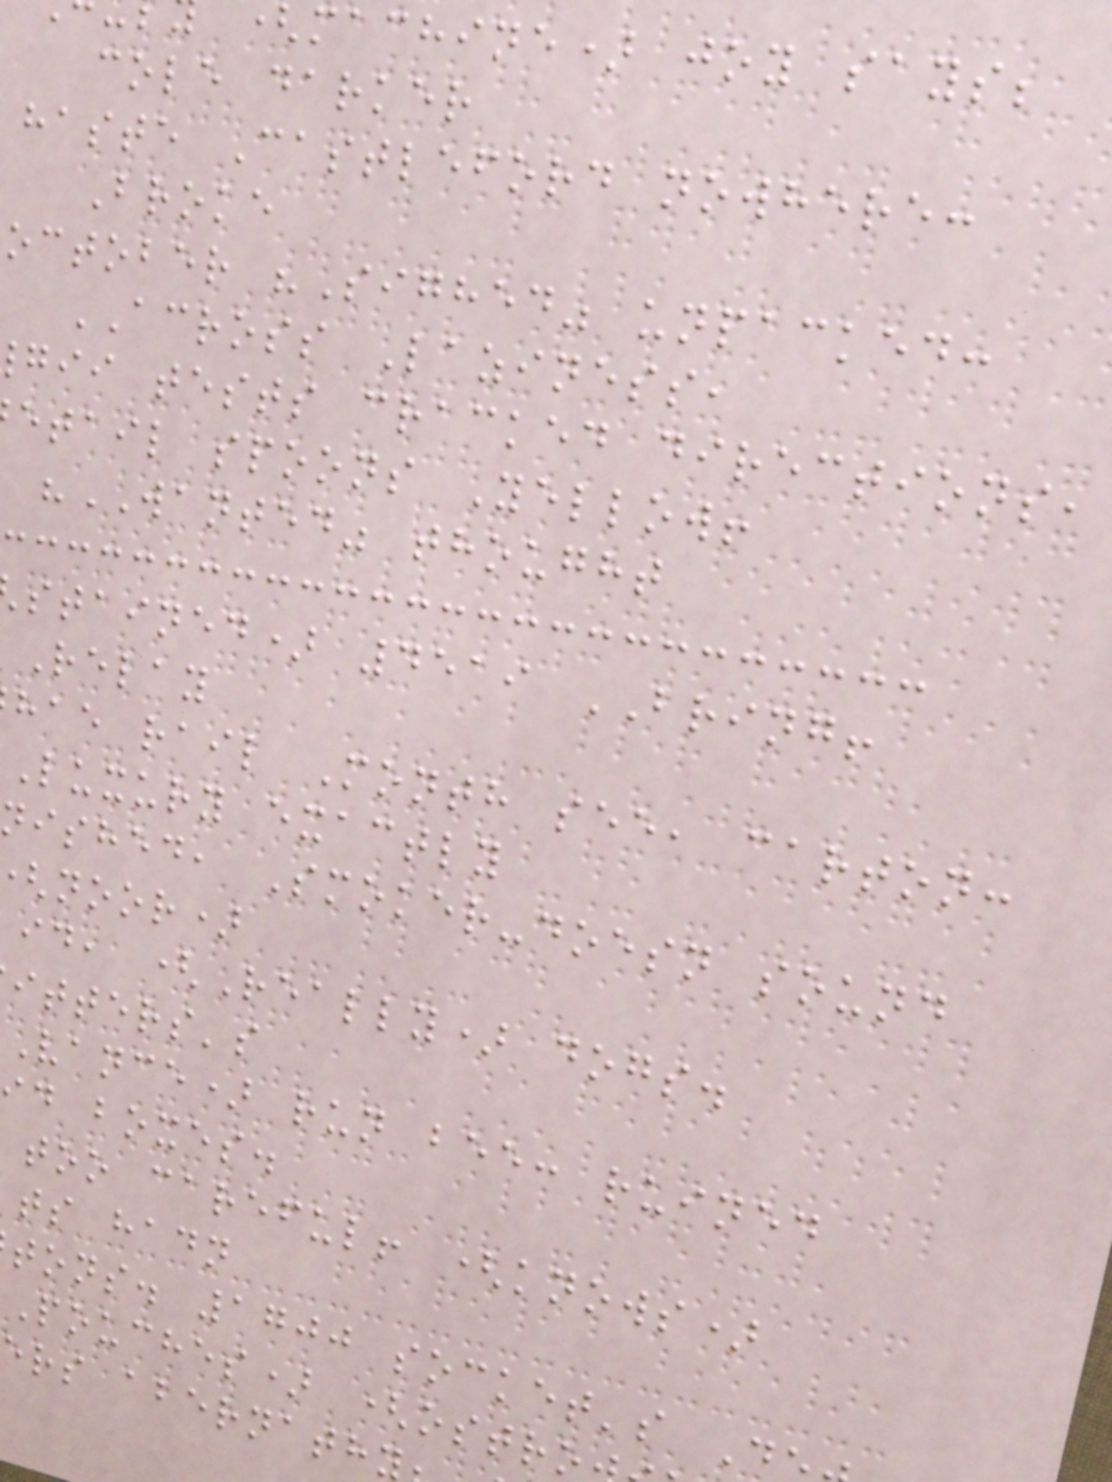machine) joy says;
cole darker
haste Castleford nowhere:
Broke
october "Sighed" unpacked:
ACROSS Laziness,
gii tests cracked directions,
etail spoons Yellow!
"WANTED" thought
stained) 4519 BRING!
Relay
hae rail Month see, carton:
Luxury exactly
nished, Smoker-doesn sound
noor)
id, (Really) dogs.
itters's
vance) run bee: ruined
d boxes.
too careful! (knows)
ts hadn
tons. 1700 socket's D
Pouches) (ostro
ers abernathy
